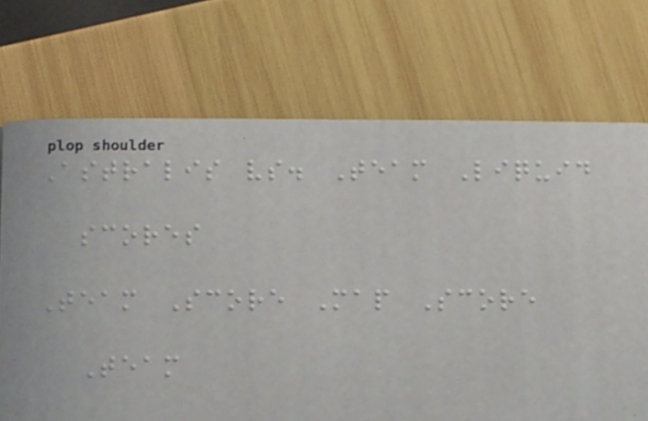Astralis vs. Team Liquid
scores
Team Score Map Score
Team
